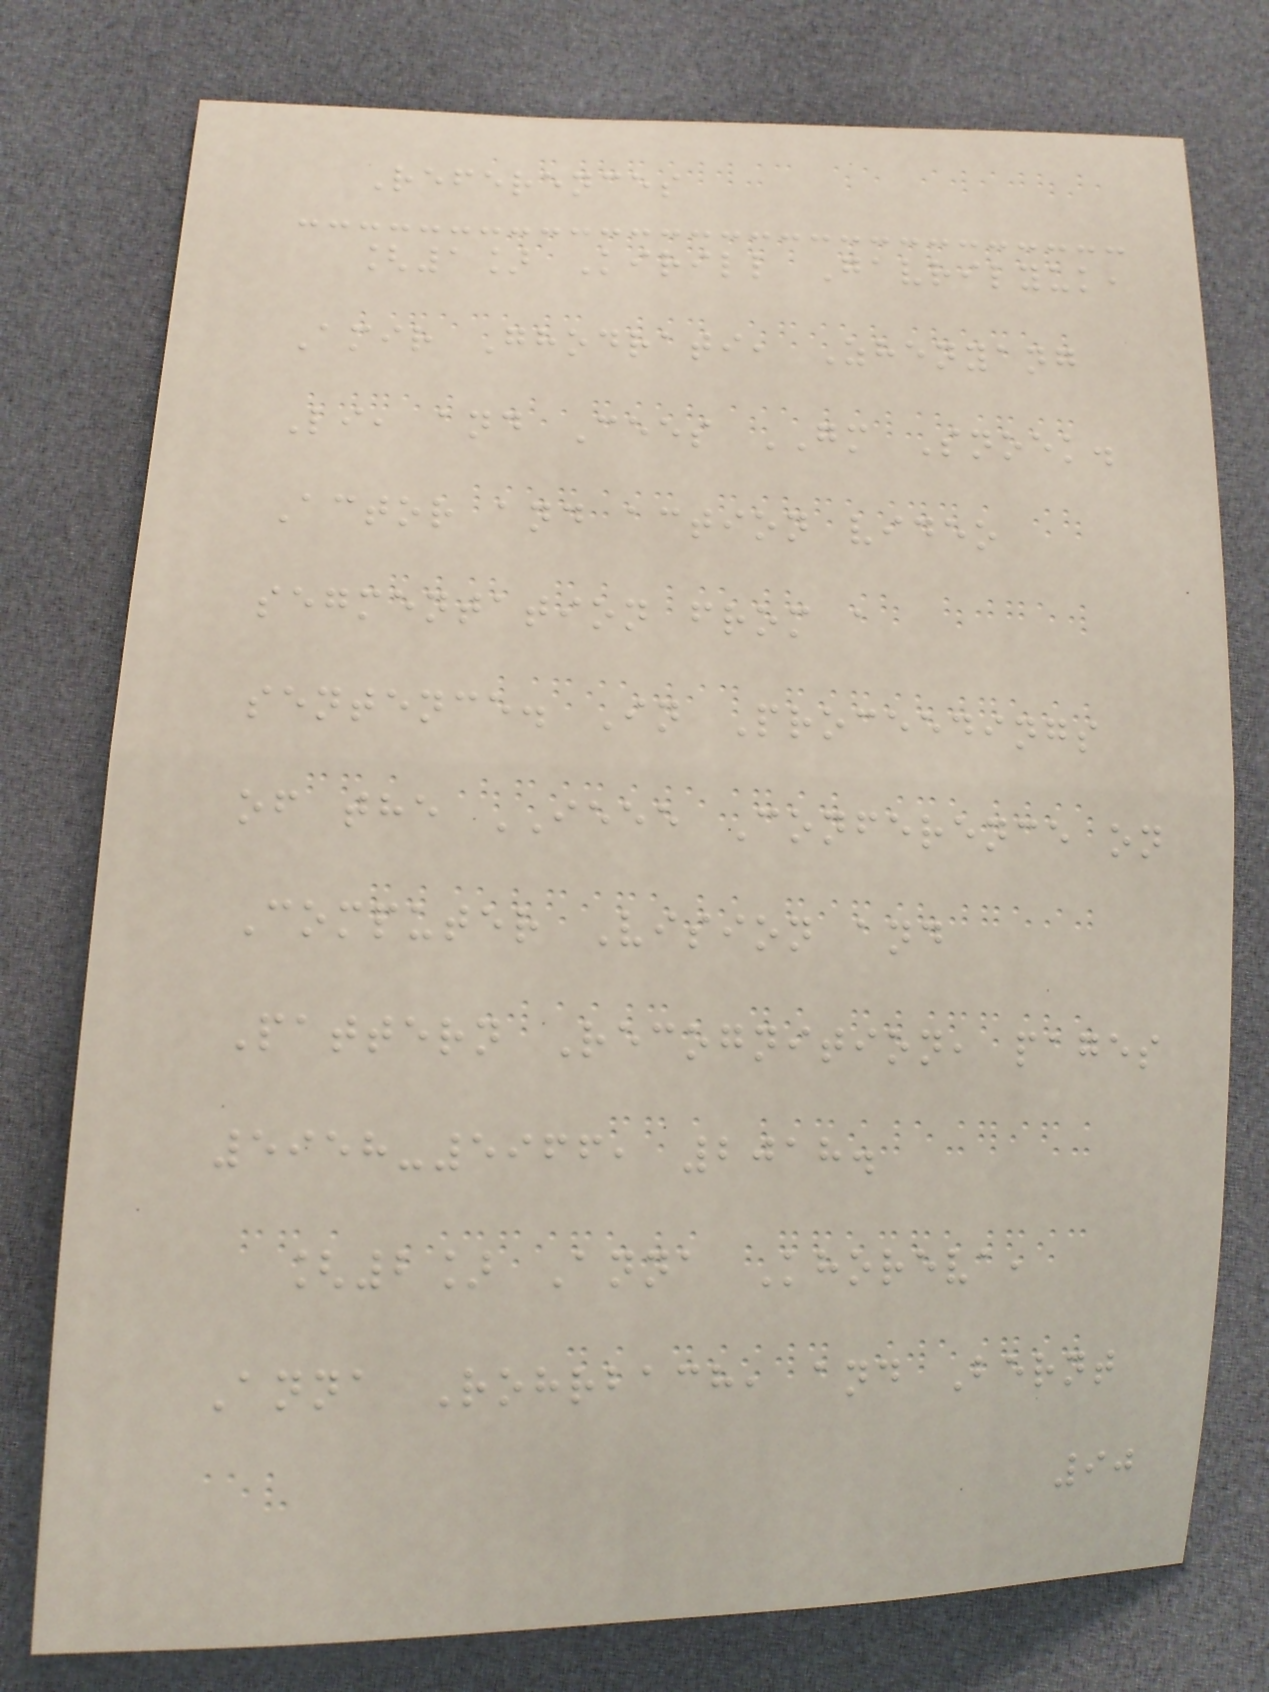References
[1] Kirill Gavrilyuk,
Amir Ghodrati, Zhenyang
Li, and Cees GM Snoek.
Actor and action video
segmentation from a
sentence. In Proceedings
of the IEEE Conference on
Computer Vision and
Pattern Recognition, pages
5958-5966, 2018.
[2] Anna Khoreva,
Anna Rohrbach, and Bernt
90
